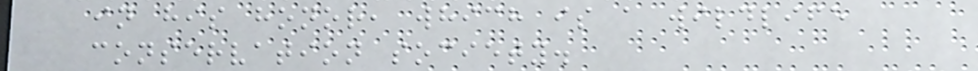in his honor, which is a wildlife
conservation society.
